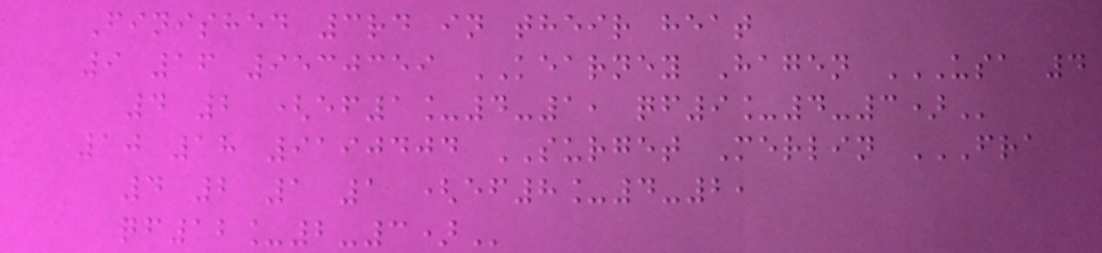Finished 3rd in their heat
9 16 9530359 KEARNEY Hagen USA 4
4 2 (EF1_4-1, QF9_4-3)
10 18 9190404 SURGET Merlin FRA
4 2 1 1 (EF8_4-2,
QF12_2-3)
